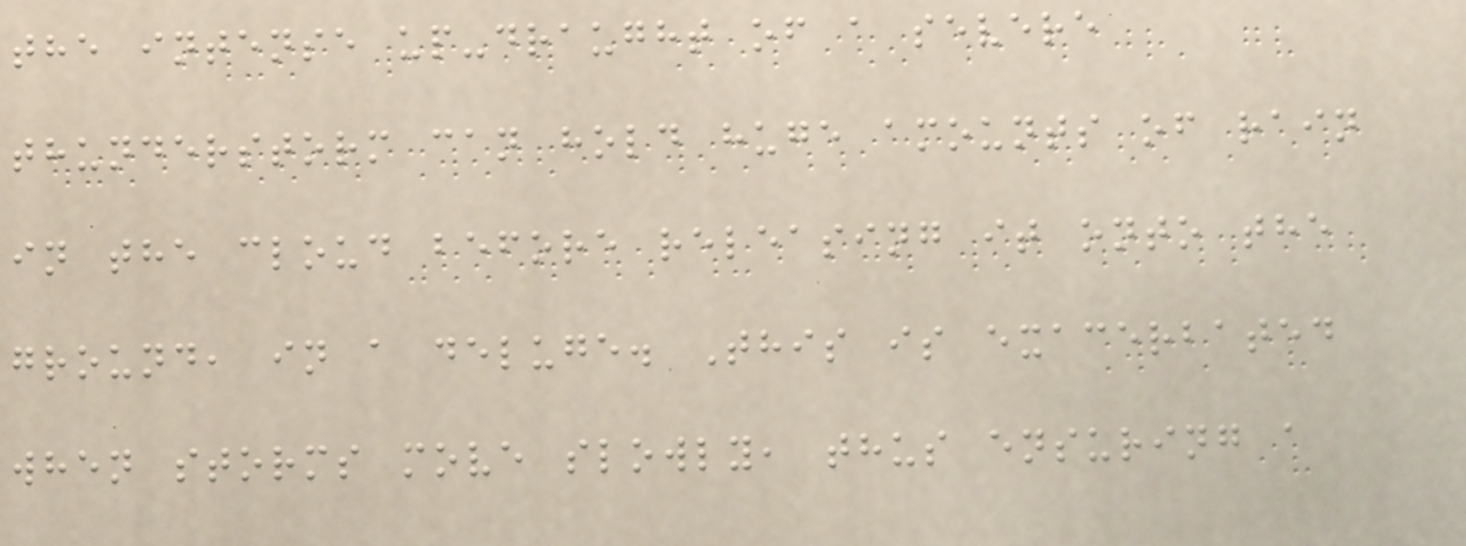the intense up-draught of a severe
thunderstorm can hold huge amounts of rain
in the cloud before releasing it onto the
ground, in a deluge. This is exacerbated
when storms move slowly, thus ensuring a
